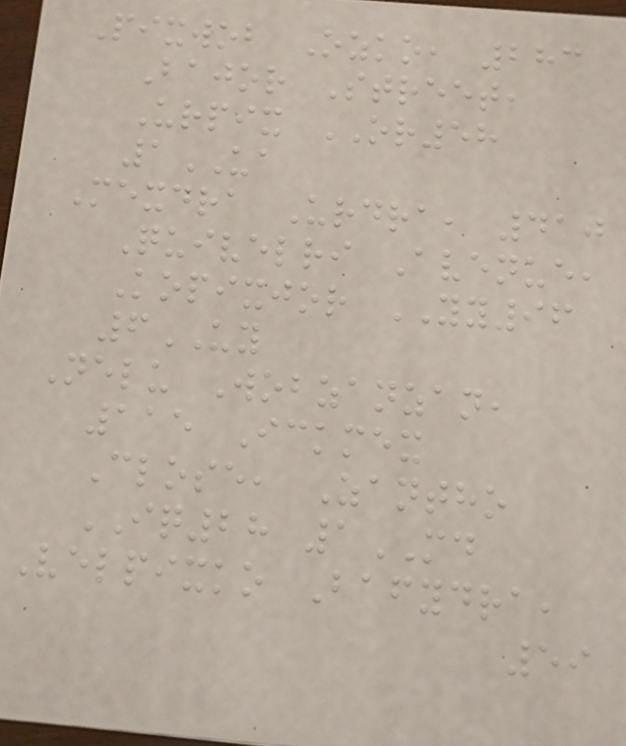Pixwob Ozko, 283
Bajor Street,
Urpix OR58
1UA
Mexdra Urdra, 410
Quivelri Avenue,
Kopixjor YY96
6UY
Nelu Wobzanzan,
115 Ickmex
Close, Zantho
IQ28 1MD
Velpixko Bafydra,
59
